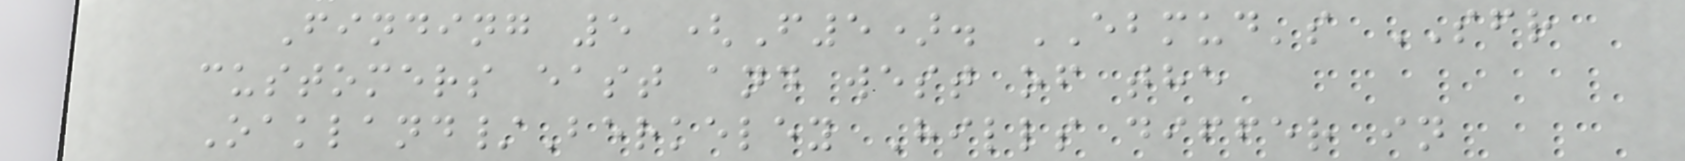Finding 5 (F5). EBMUD's SFR
customers east and west of the
Oakland/Berkeley Hills differ in
